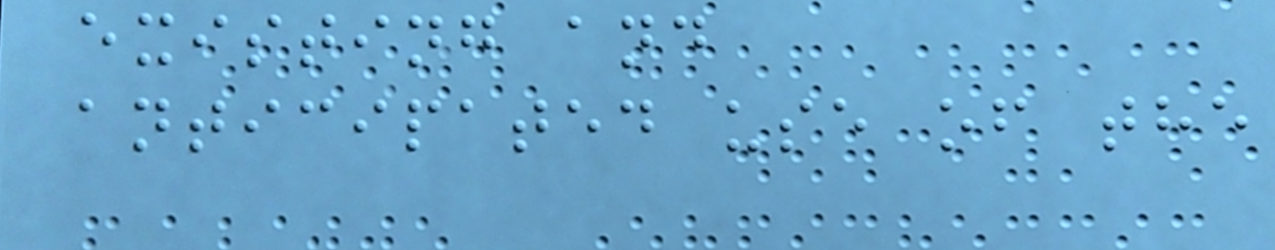existing and
anticipated use of the
